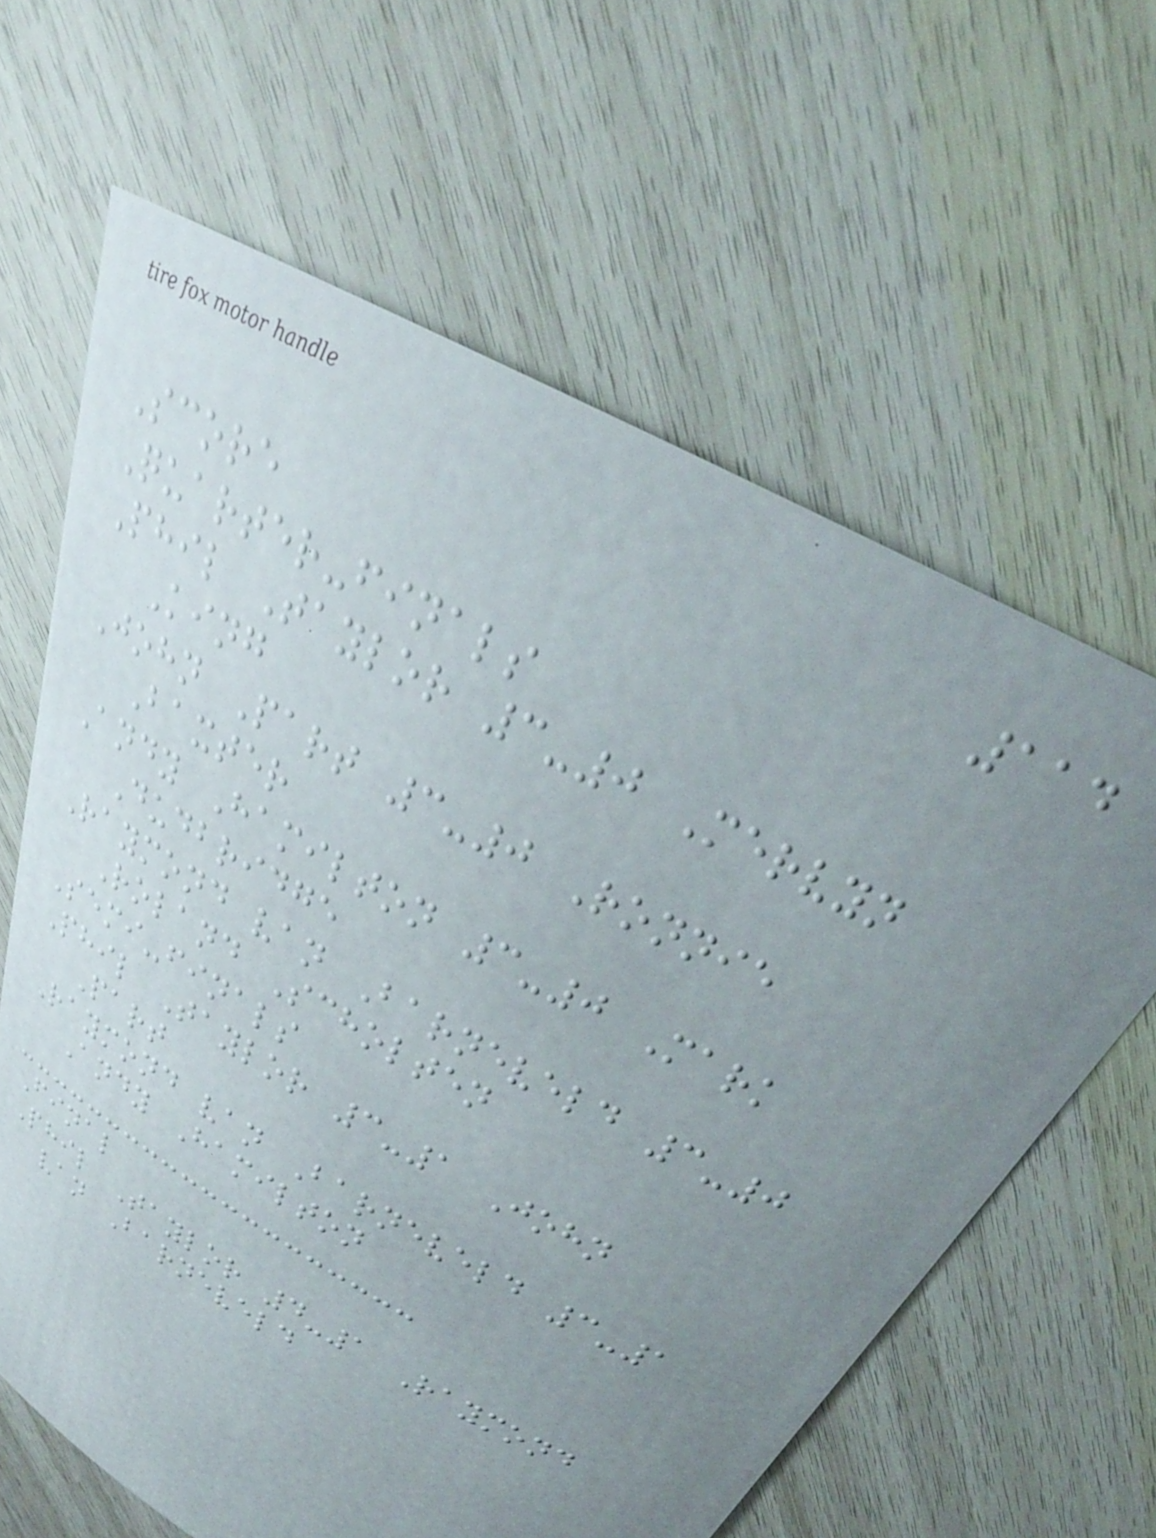114
Score
Quarter-finals
Phil Taylor 3-0 Mervyn
King
John Part 3-0 Ronnie
Baxter
Andy Hamilton 3-0 Mark
Dudbridge
Raymond van Barneveld 3-0
Roland Scholten
Semi-finals
Phil Taylor 3-1 John
Part
Raymond van Barneveld 3-1
Andy Hamilton
Final
Phil Taylor 4-1 Raymond
van Barneveld
